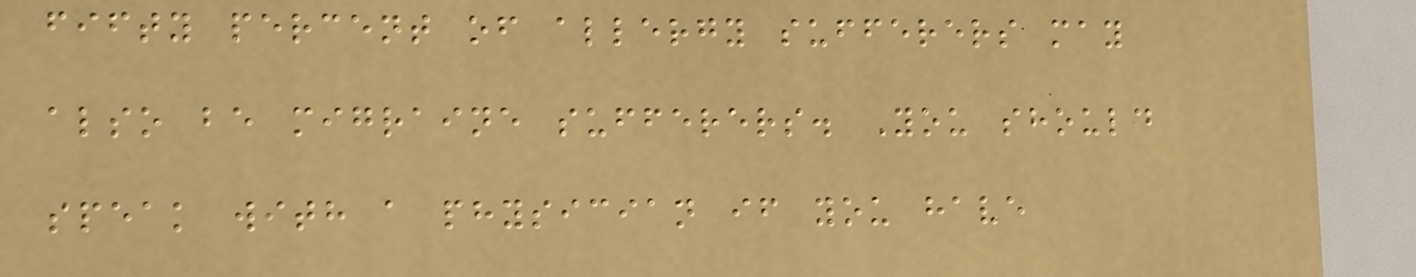fifty percent of allergy sufferers may
also be migraine sufferers. You should
speak with a physician if you have
